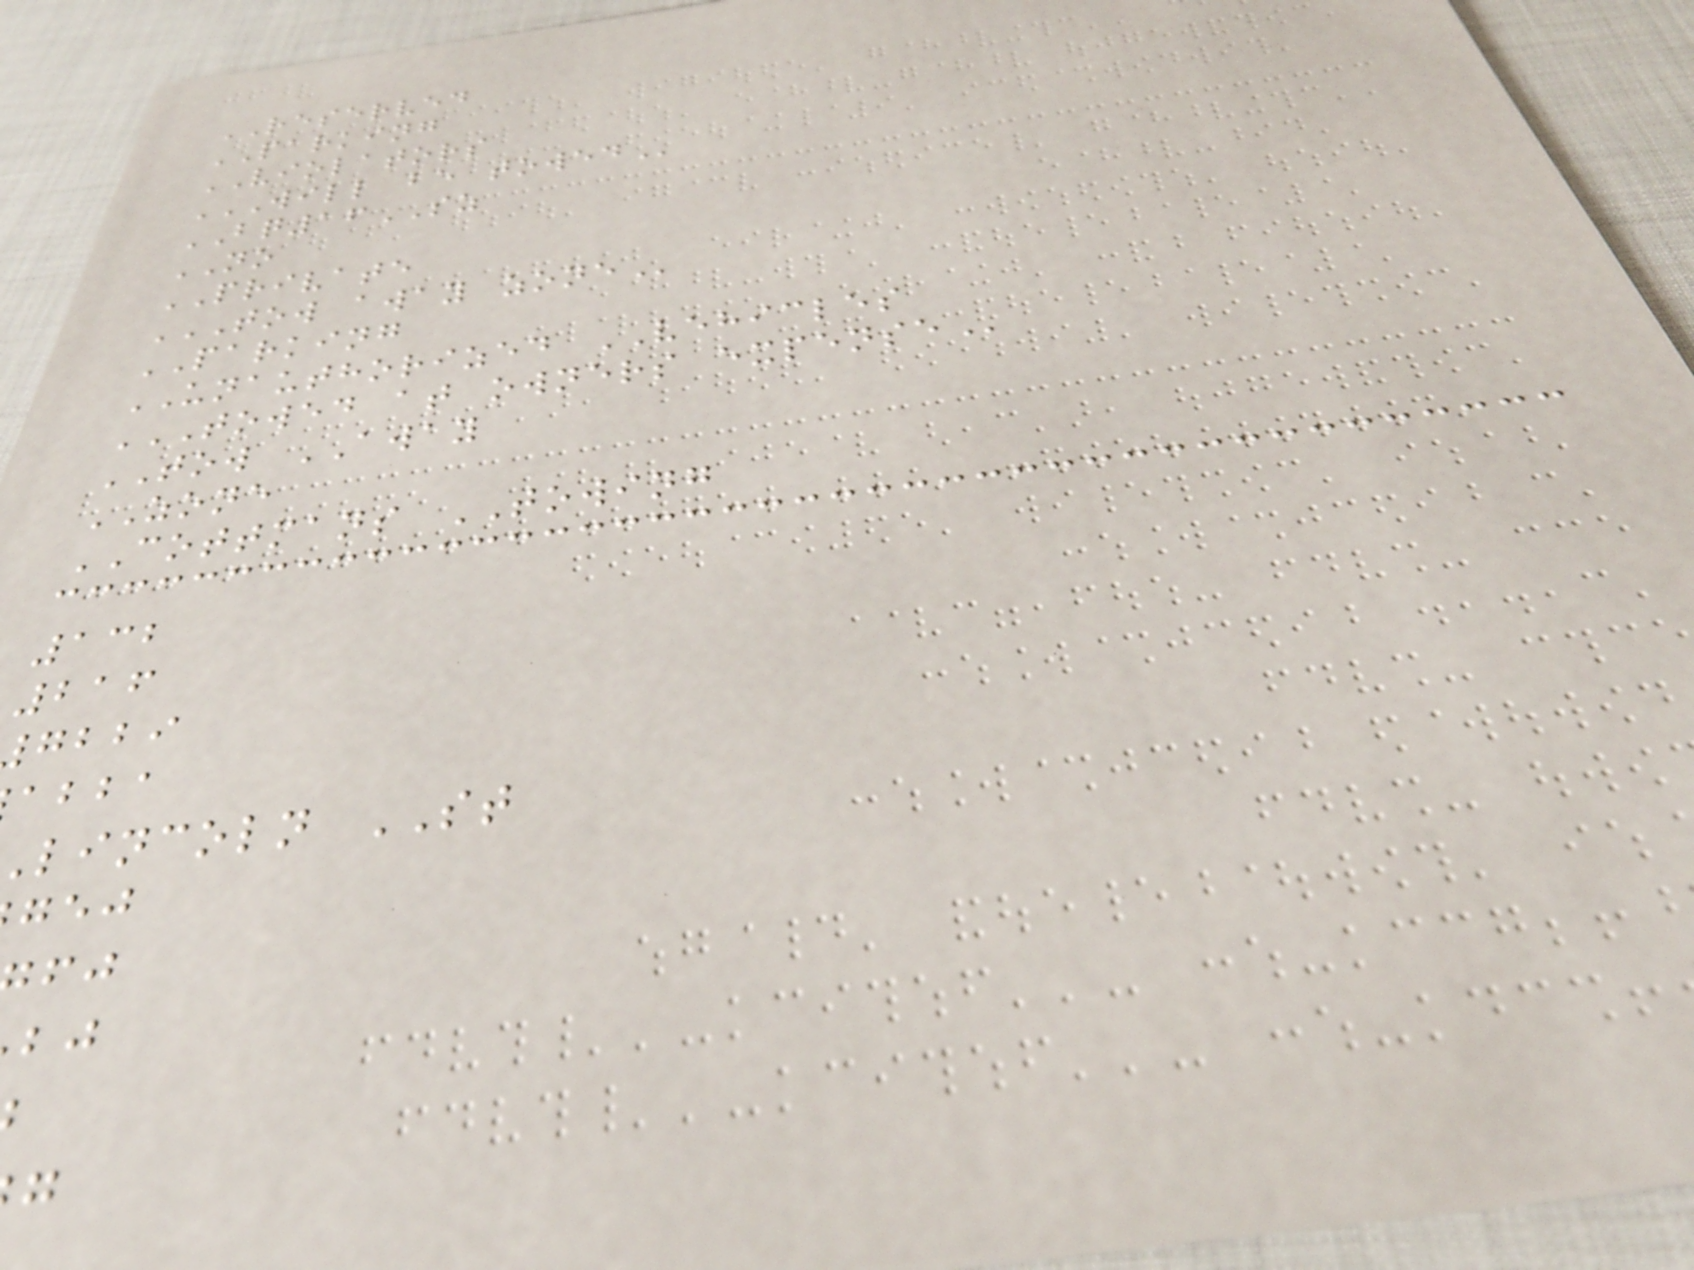RESERVED
PARKING
VIOLATORS
WILL BE TOWED
BQ16SZ
NO
PRIVATE
TOW AWAY ZONE
PARKING
UNAUTHORIZED VEHICLES
TOWED AT OWNERS EXPENSE
TOW AWAY
ZONE
COTTMANS TOWING
132
216
gbbi
abba
lincoln ST
